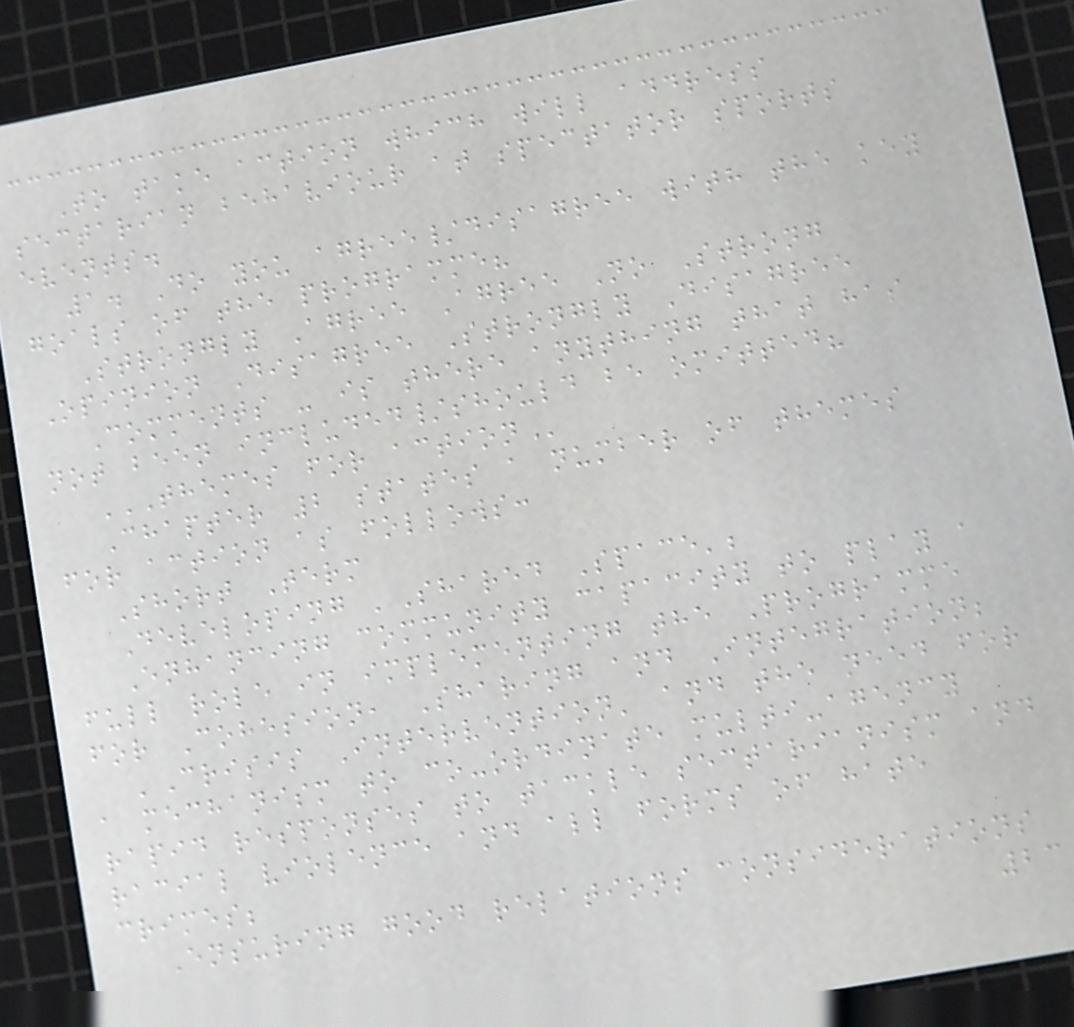To take action which will address
sectarian behaviour at spectator sports
events.
1. Do you agree/disagree with the key
goals of the programme?
Strongly Agree Agree No Strong
Opinion Disagree Strongly Disagree
Comments - is there anything that has
not been included/should be omitted?
THEMES FOR ACTION
Chapter 2 states a number of themes
for action as follows:
Short Term
Developing 'Shared Space';
Enhancing community capacity to play a
full role in implementing the Programme
for Cohesion, Sharing and Integration;
'Crisis Intervention' and the need for
a mechanism to co-ordinate multi-agency
rapid responses to tackle sectarianism and
racial violence and all forms of hate
crimes;
Ensuring good relations considerations
23
